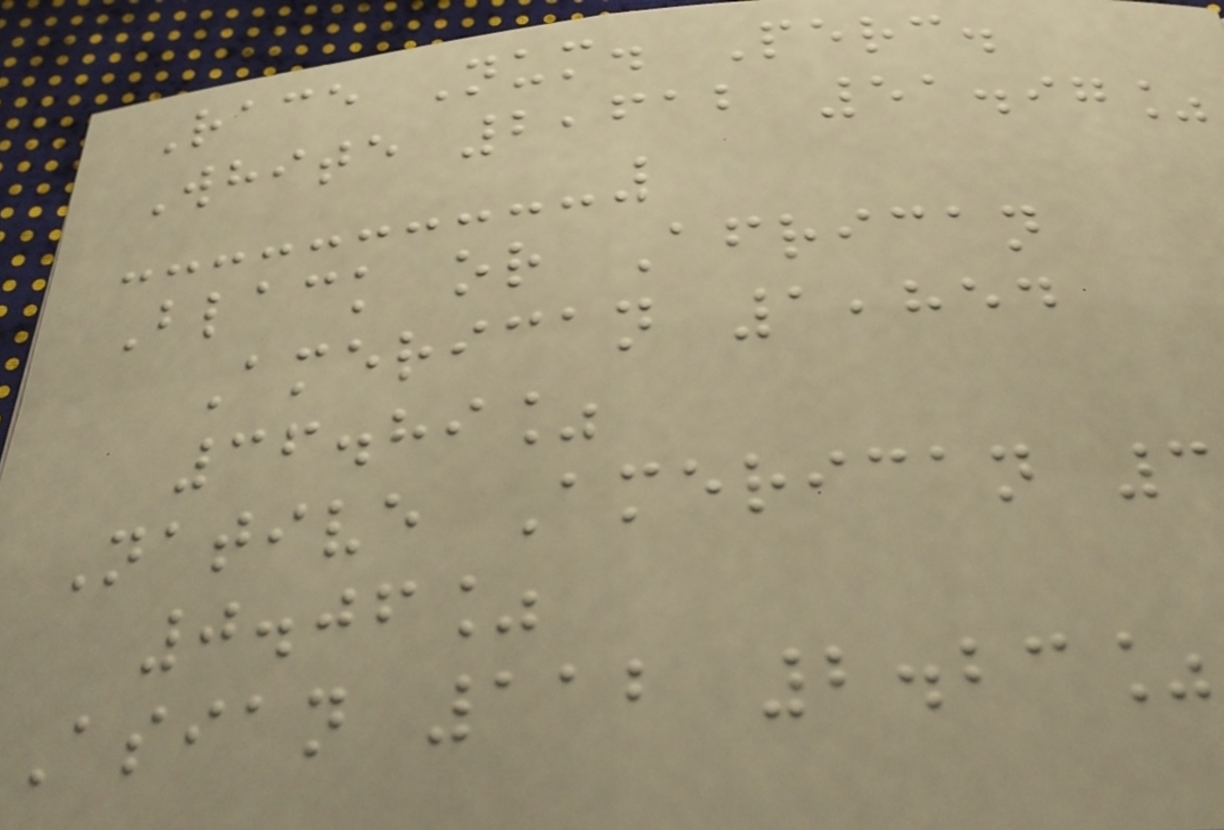Race Num. Perc.
White 2,612 51.97%
Black or African
American 1,854
36.89%
Native American 3
0.06%
Asian 112 2.23%
